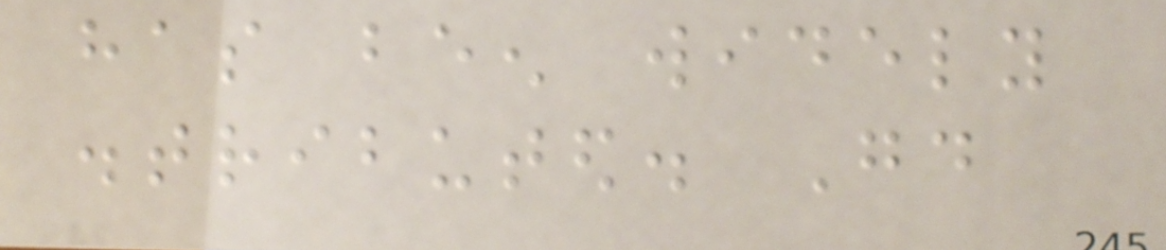has been widely
distributed. Good
